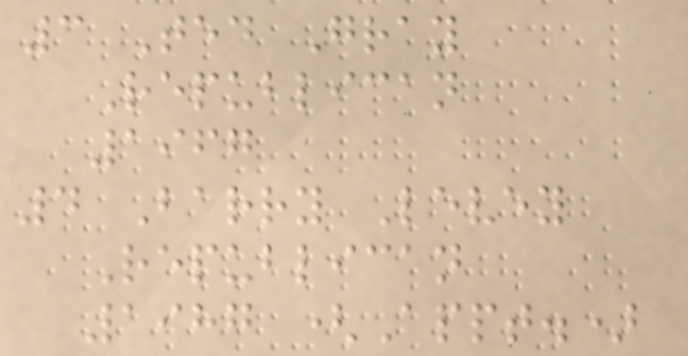3 Ted Gray
Republican
1967
4 Barry Levey
Republican
1987 (Appt.)
